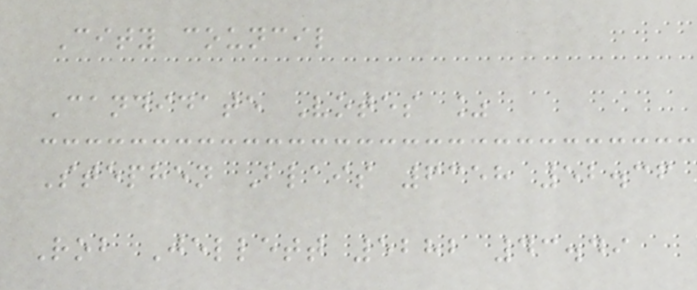City council
Candidate Votes %
Stephen Blais 6358 52.36
Rob Jellett 5282 43.49
